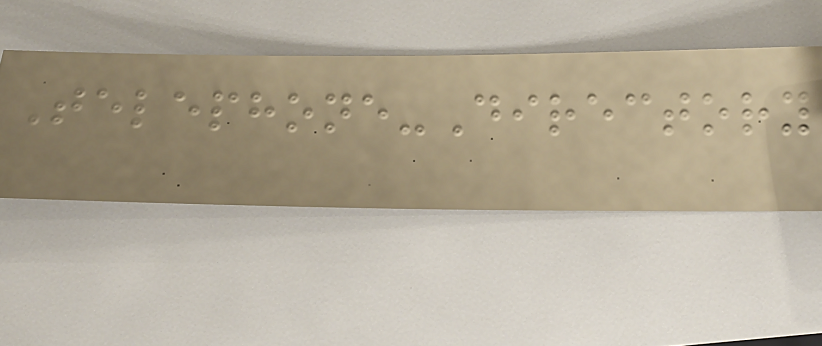Telephone-Directory
